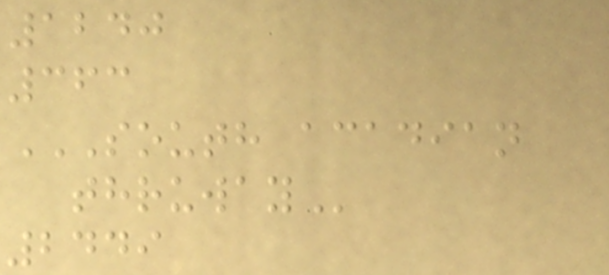1240
363
SOUTH ACADIAN
THRUWAY
2449
